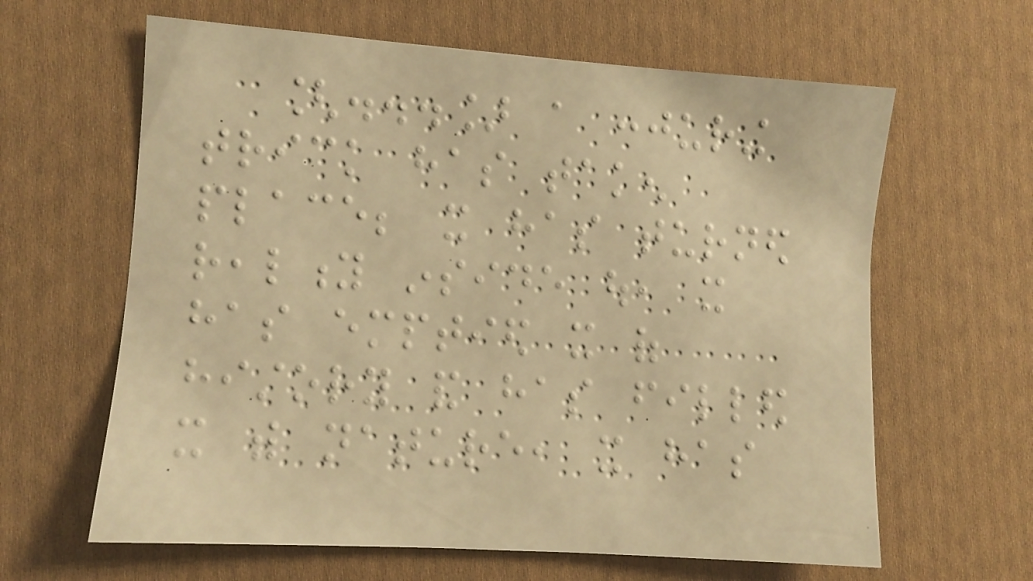[...] a conjuring
trick has taken
place; it has turned
reality inside out, it
has emptied it of
history and has filled
it with nature, it has
